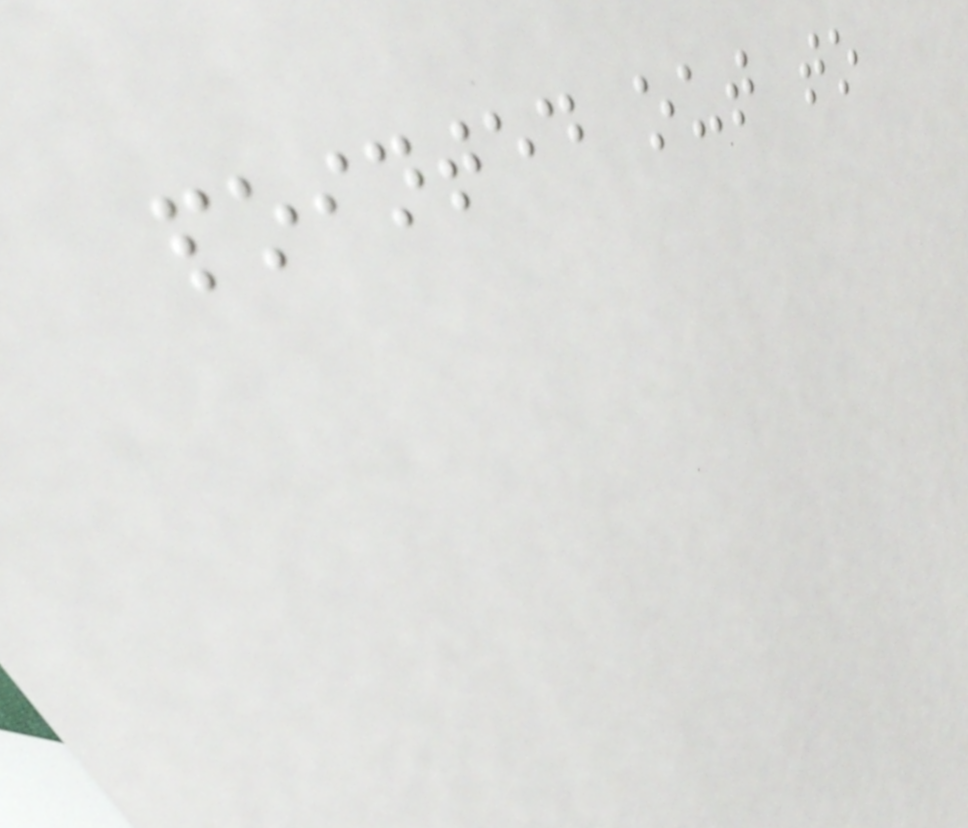pointed out to
